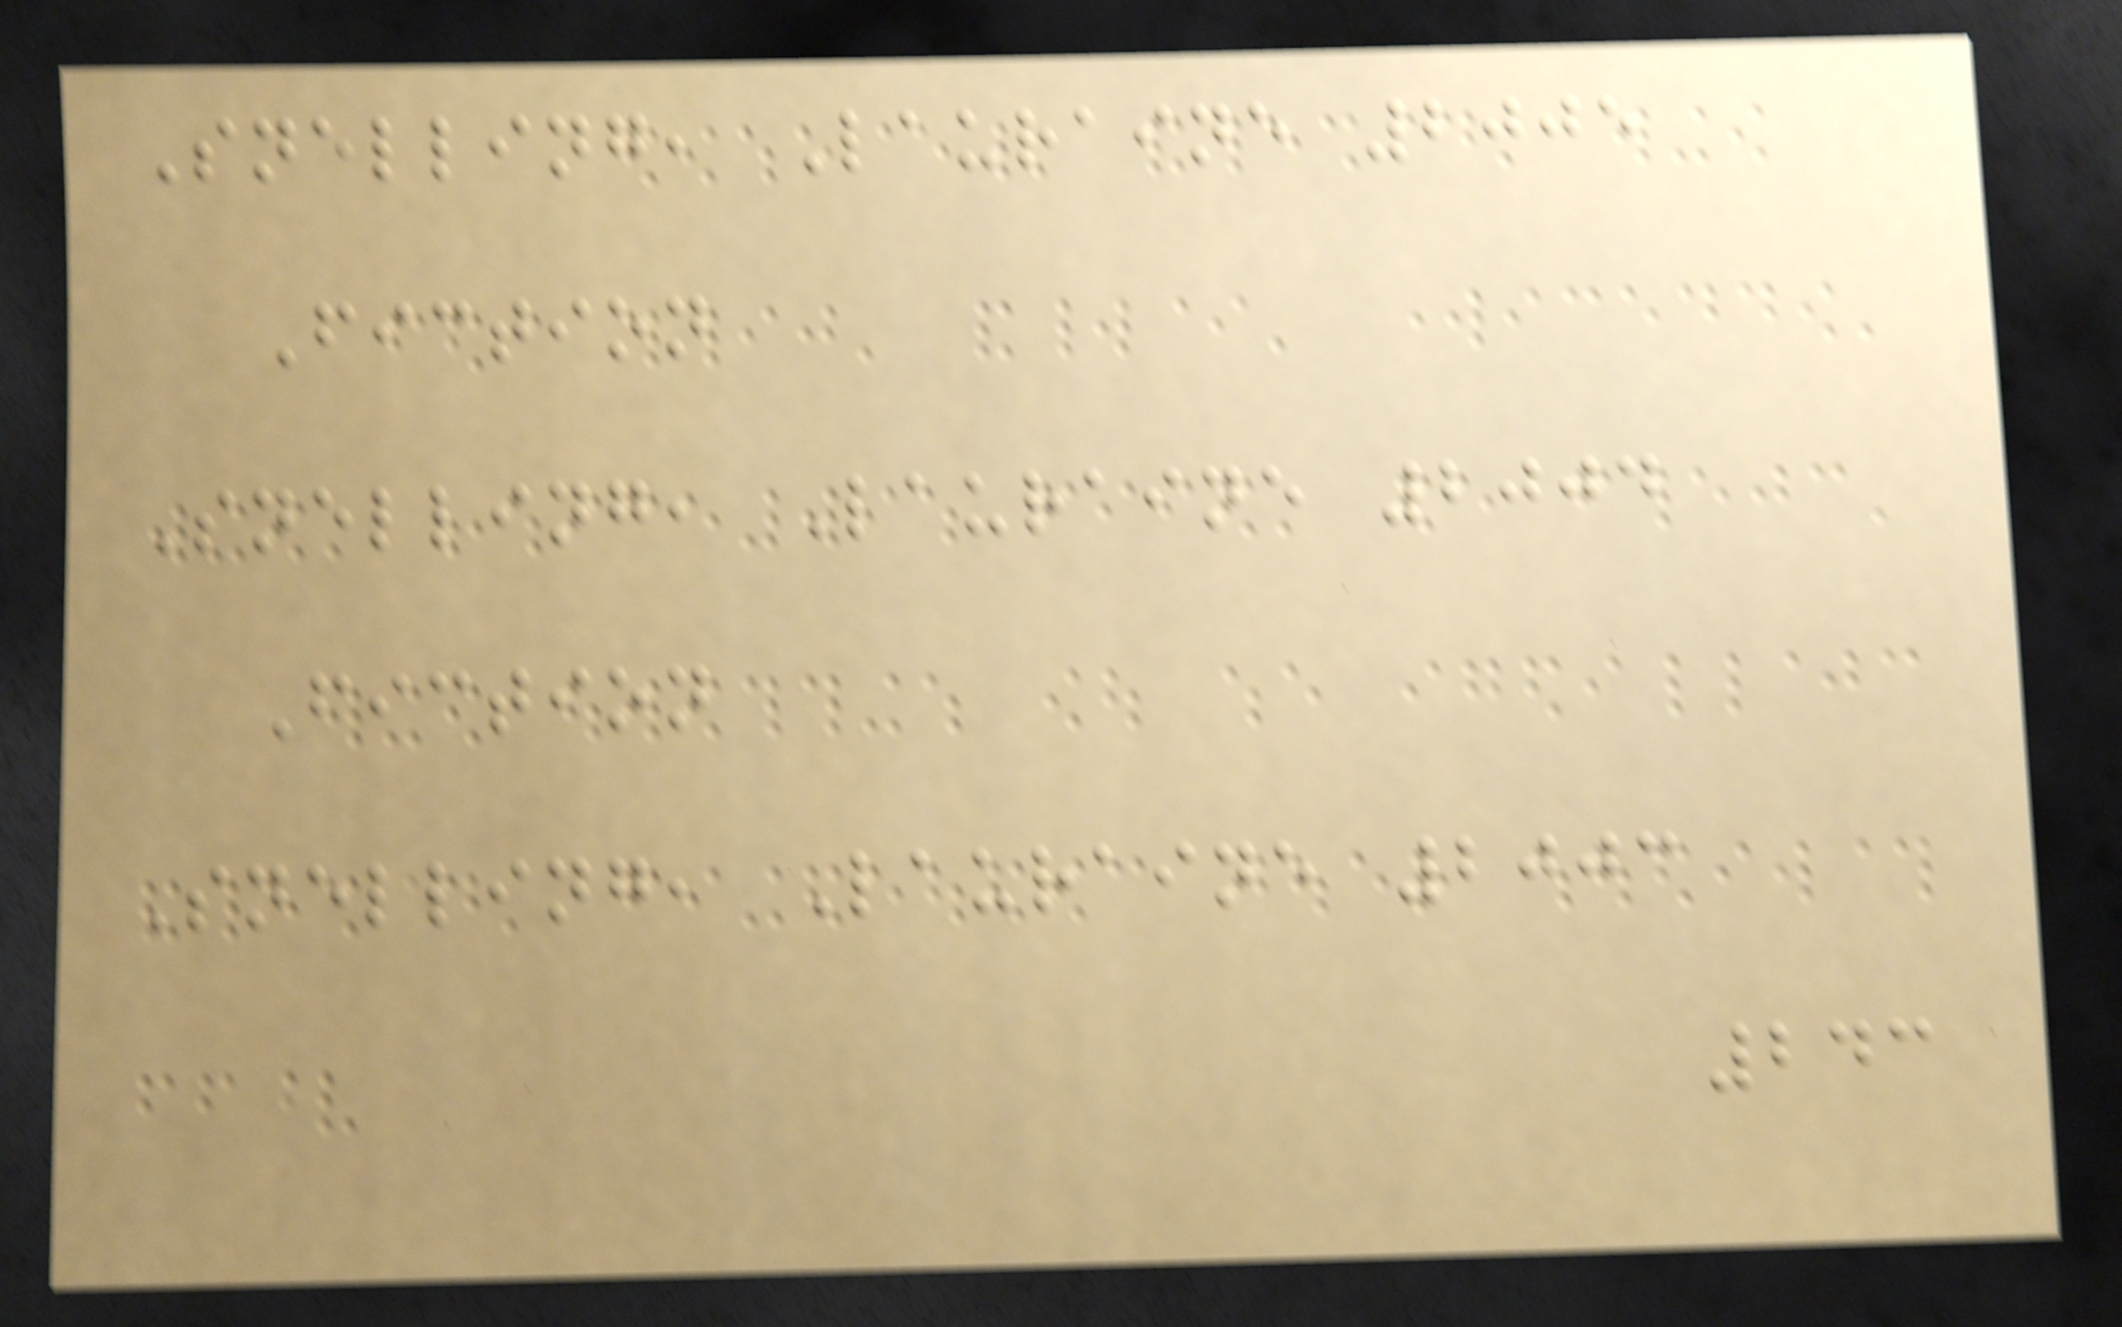Snelling, Lauraine 2005
Fiction
Snelling, Lauraine 2004
Fiction
Snelling, Lauraine 2003
243
